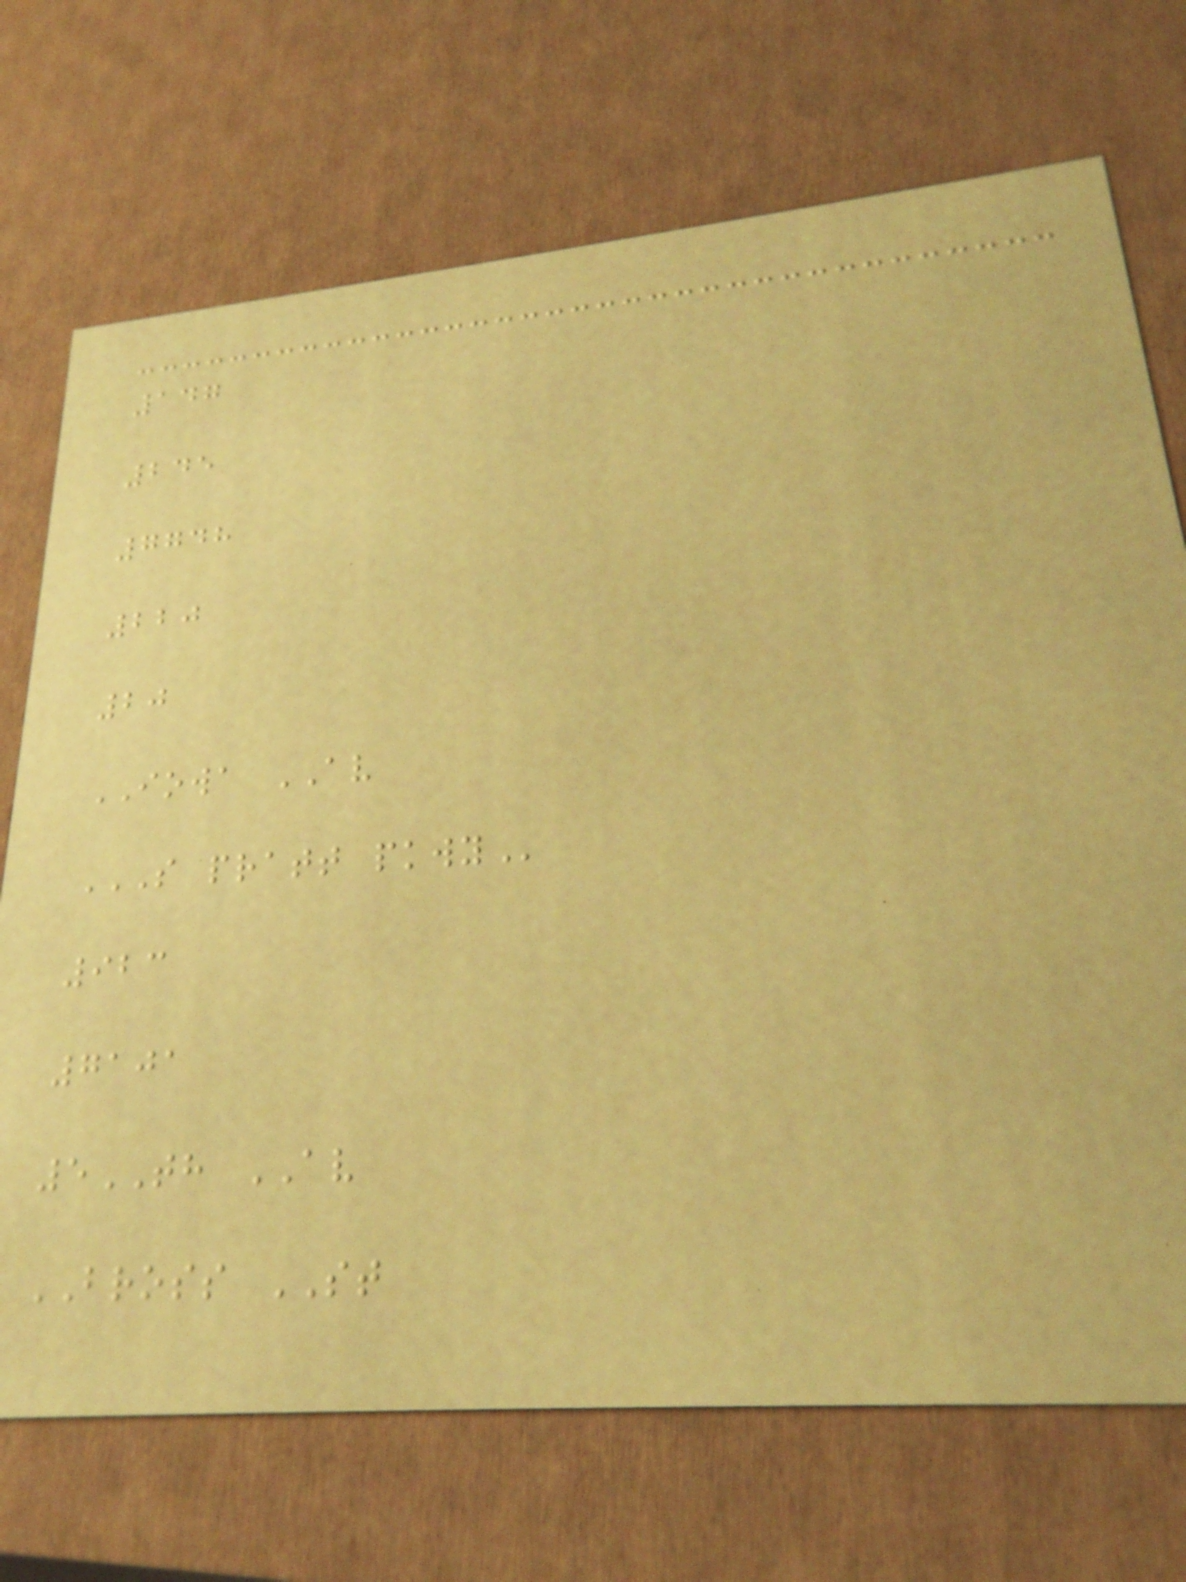147
245
7748
220
20
IOWA AV
S PRATT PKWY
923
7101
5TH AV
BROSS ST
